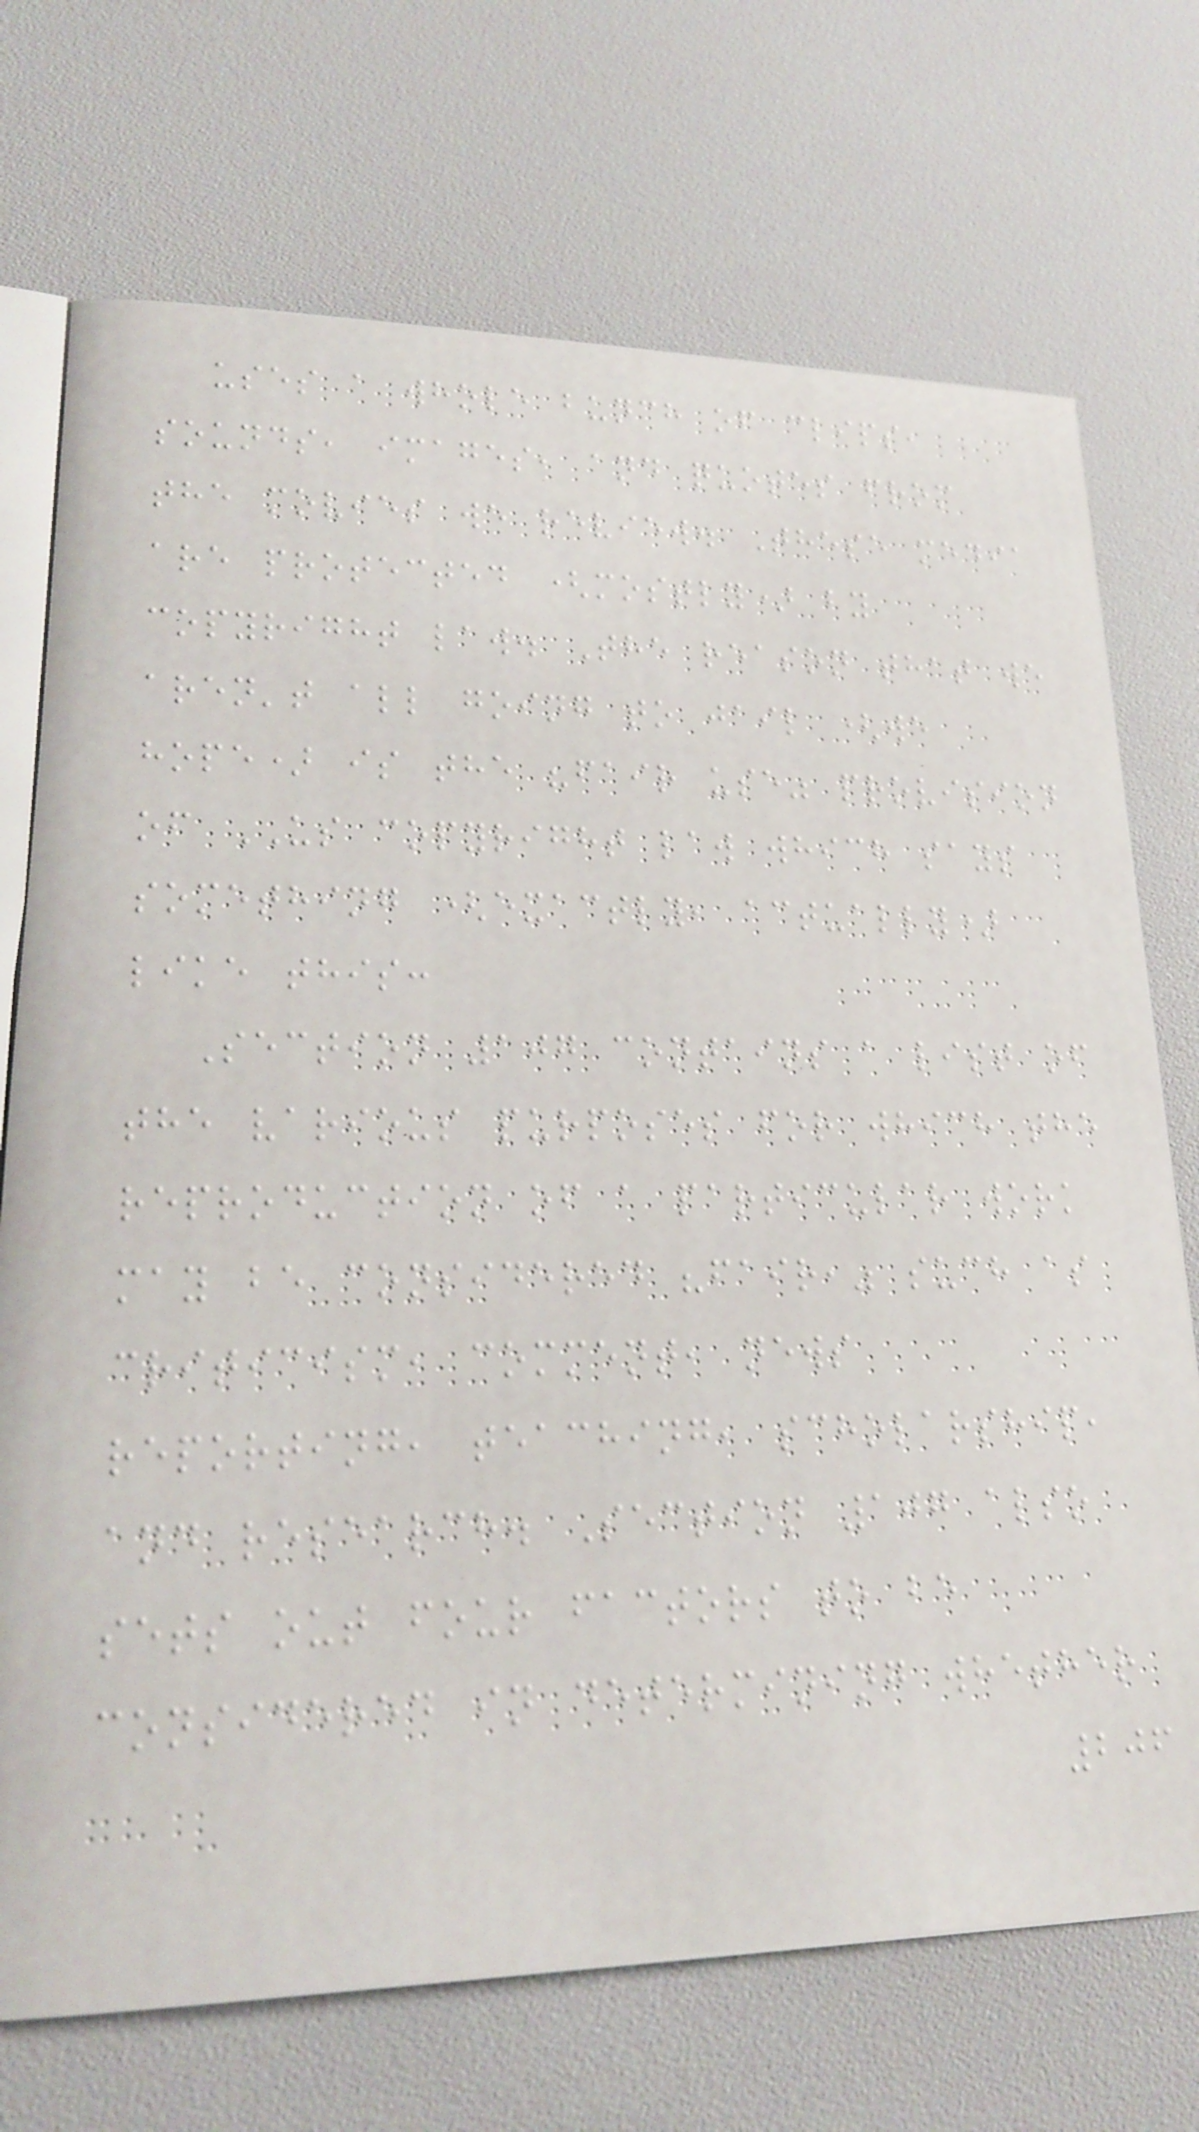uses a whole bunch of clips,
sounds, images, and quotes from
the movies we review. These media
are protected (mostly) by
copyright law. The reason that we
aren't all going to jail (we
hope) is the "fair use" provision
of US copyright law which says
something (exactly, actually)
like this:
Section 107 contains a list of
the various purposes for which the
reproduction of a particular work
may be considered "fair," such as
criticism, comment, news
reporting, teaching, scholarship,
and research. Section 107 also
sets out four factors to be
considered in determining whether
206
